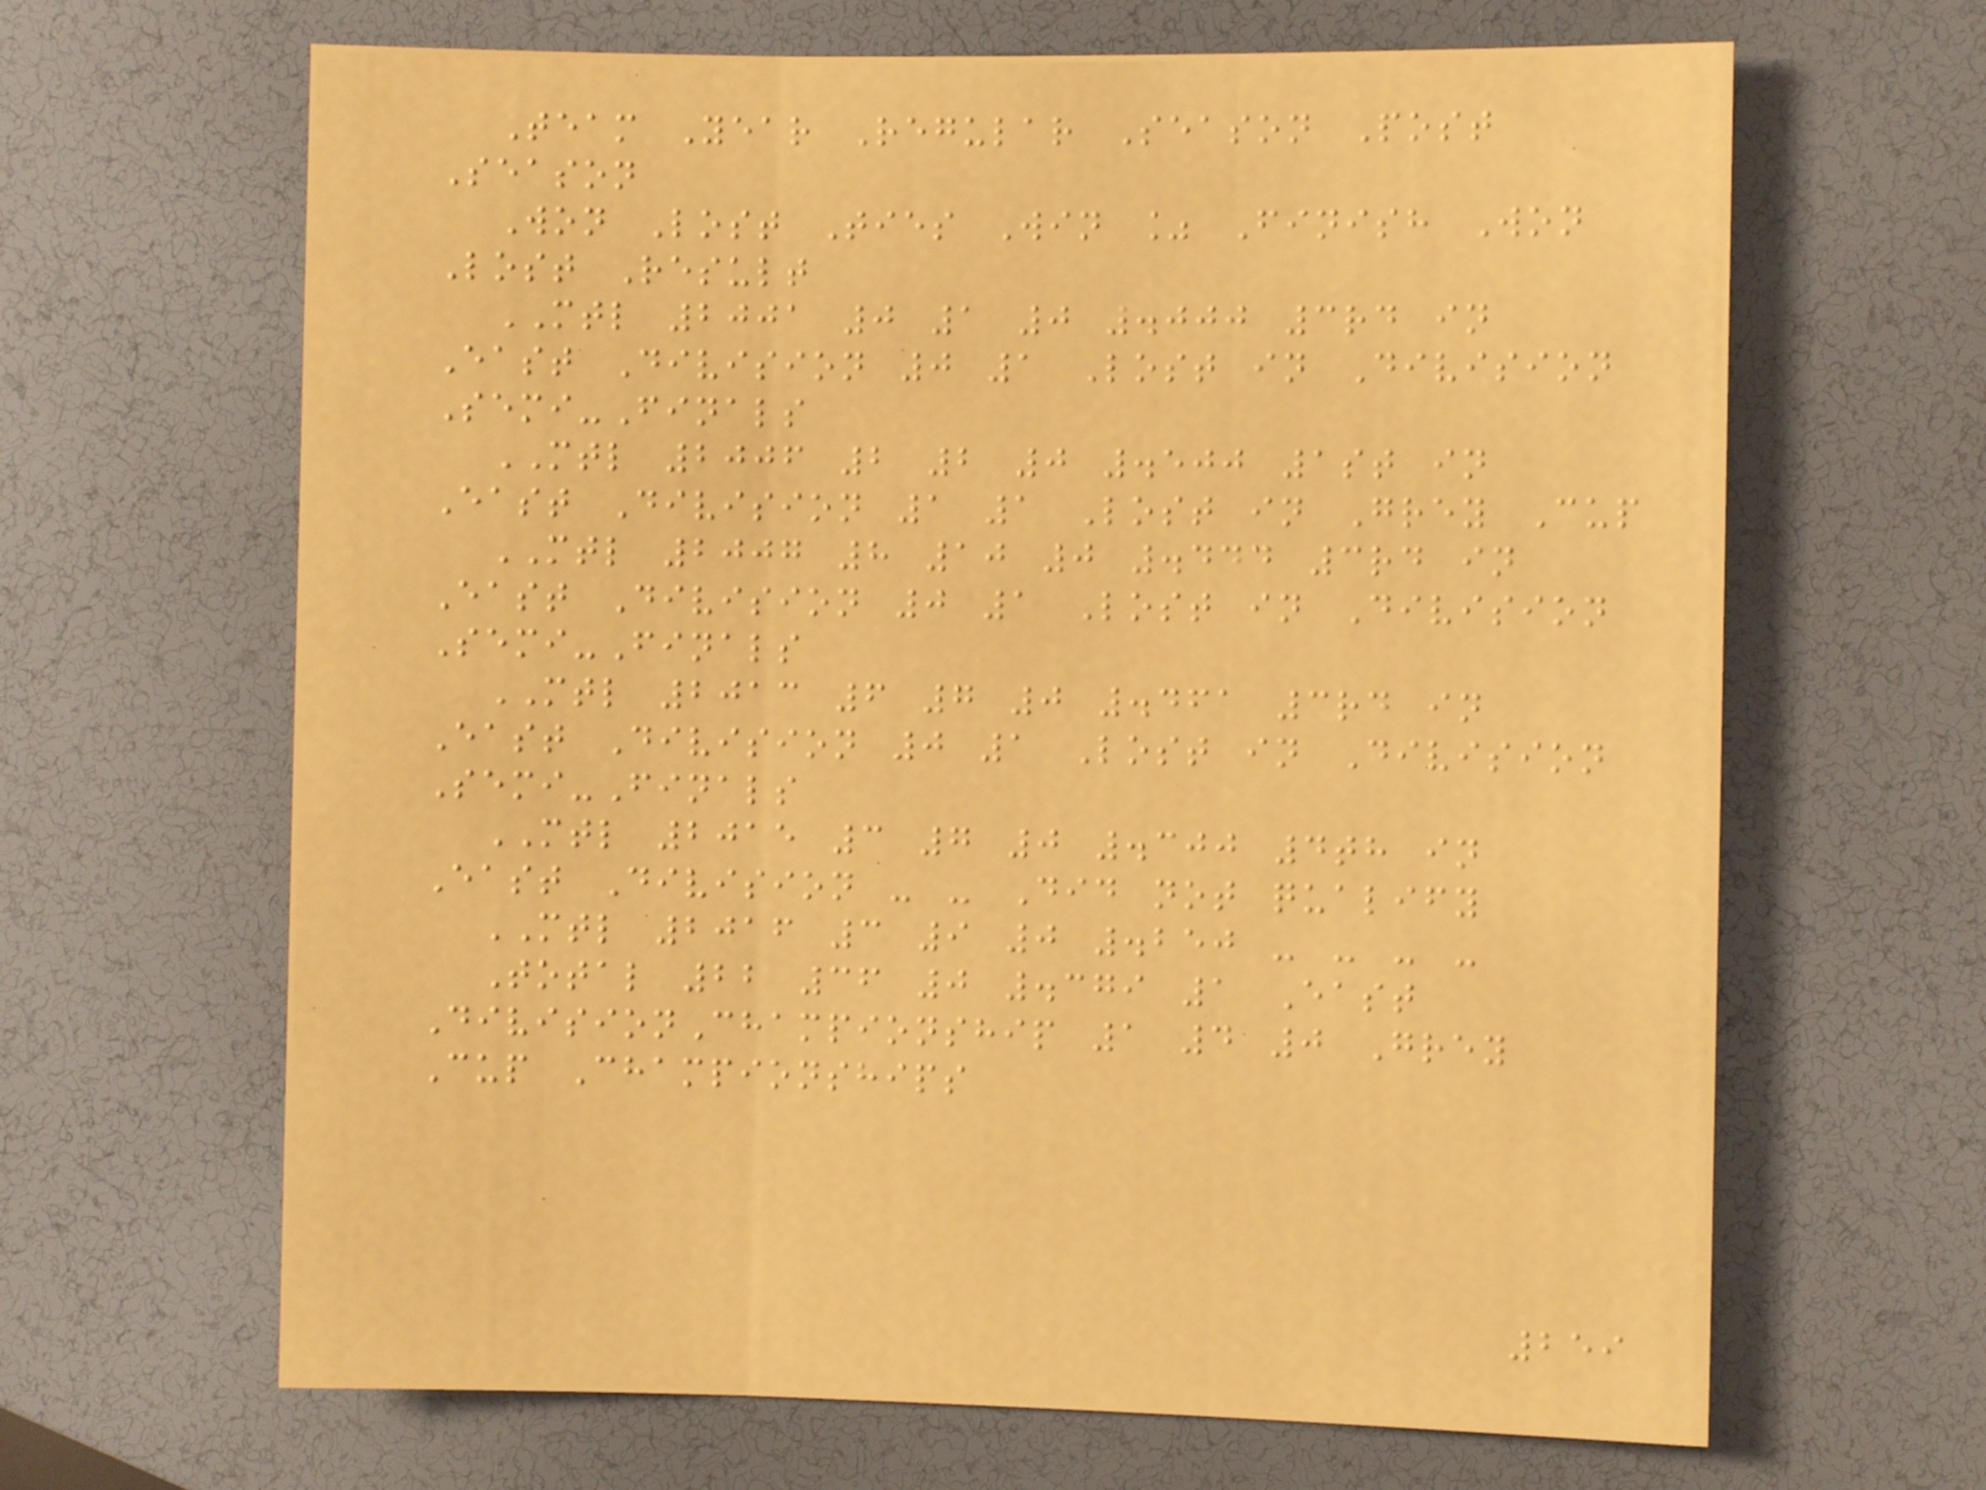Team Year Regular Season Post
Season
Won Lost Ties Win % Finish Won
Lost Result
MTL 2001 0 1 0 .000 3rd in
East Division 0 1 Lost in Division
Semi-Finals
MTL 2006 2 2 0 .500 1st in
East Division 1 1 Lost in Grey Cup
MTL 2007 8 10 0 .444 3rd in
East Division 0 1 Lost in Division
Semi-Finals
MTL 2013 6 7 0 .461 3rd in
East Division 0 1 Lost in Division
Semi-Finals
MTL 2015 3 7 0 .300 4th in
East Division - - Did not qualify
MTL 2016 3 9 0 .250 - - - -
Total 22 36 0 .379 1 East
DivisionChampionship 1 4 0 Grey
Cup Championships
259
